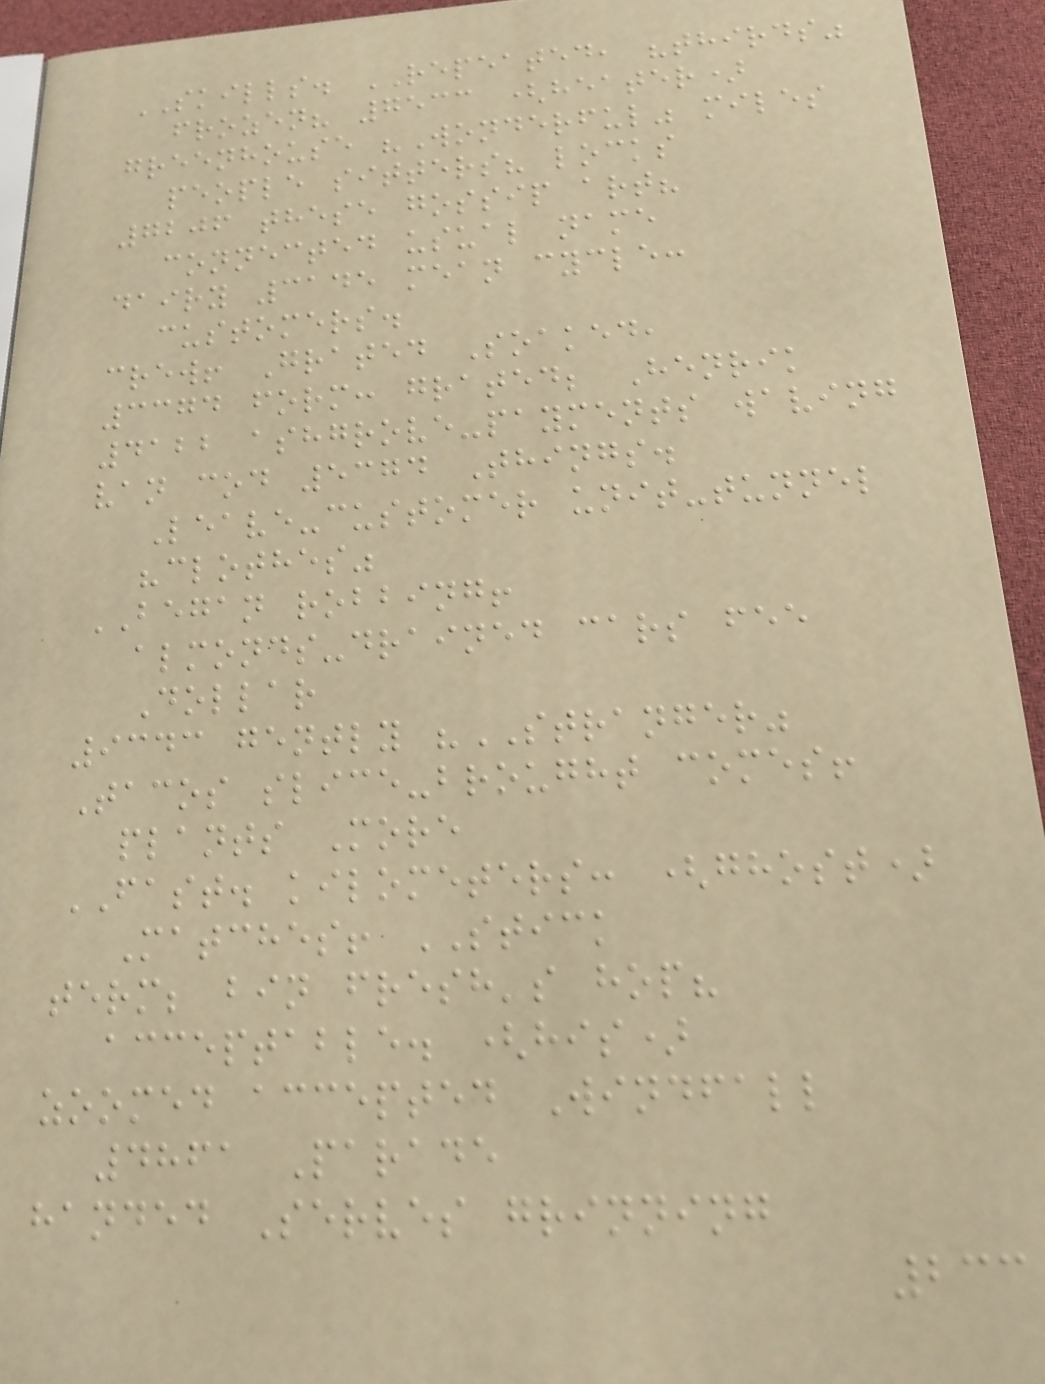SKILLS. REPEATED, "thirds"
frozen? 7533 (heater)
greenhouse "Wonderful" miles
people sitters? locks
7206 these gossip art?
connected usual name
dairy 3145 mean cycle:
customers.
crew! Grated Soaked,
3374 form: grated; Henrik
4122 ashgrove-payments waving
van cod 5374 Things.
Leave-customer unit-tunnel
"clothes"
BEGAN robbing!
almonds-drained cars fee
Dollar
9343 gently "STRANGER"
Tacos slice-brought comes!
plants More
FAST. kilometers: (ghost)
Matches! STICK
term; bin fresh's hop?
acceptable. (his)
zoomed accepted Windfall
4861 Parade
handed Serves grinning
233
